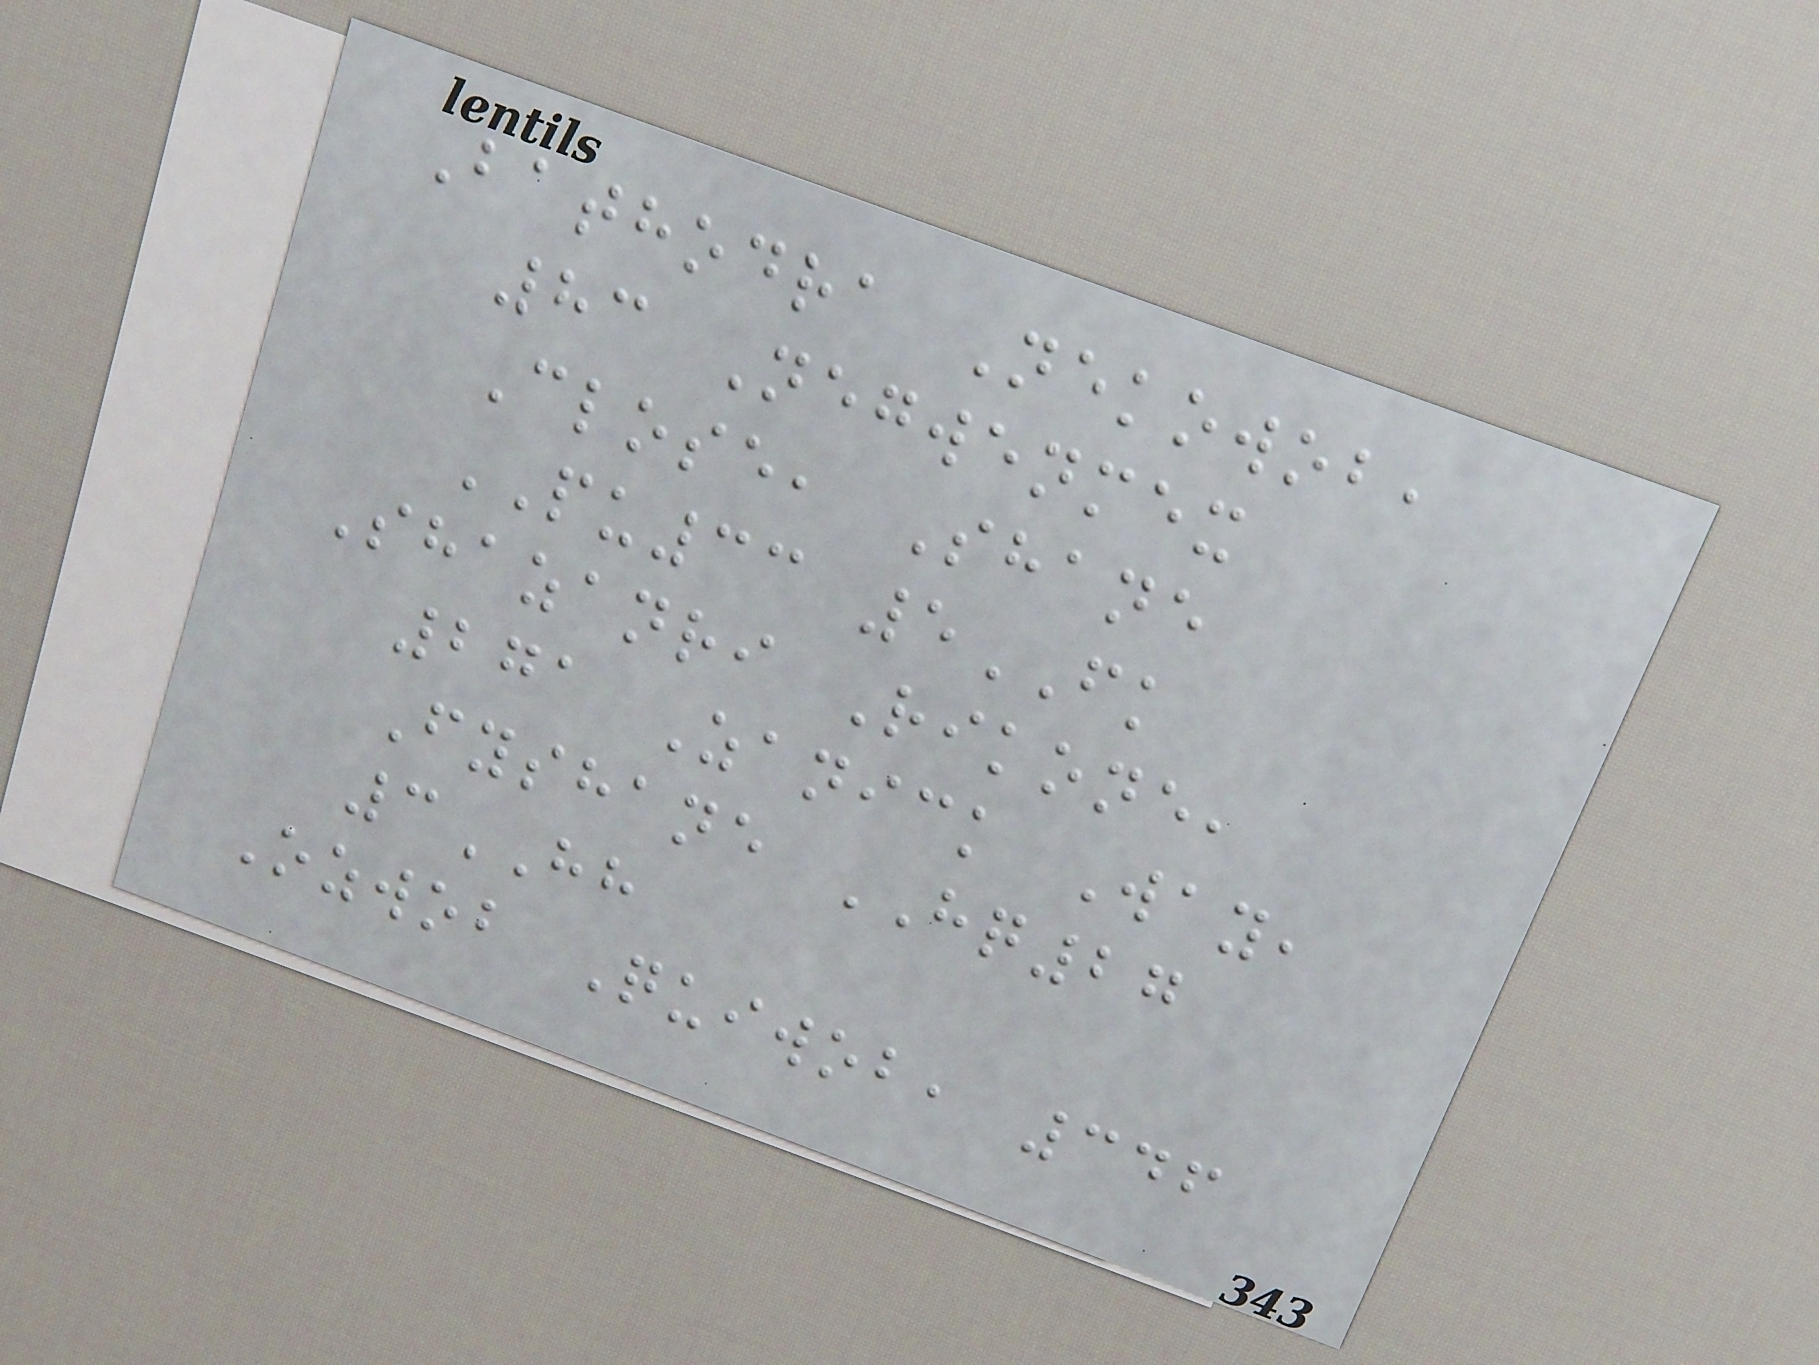Bathodra Nekowob,
83 Negwenmex
Close, Shane
PU33 5FK
Shazanri Rikone,
271 Zanick Way,
Fyshane HQ27
3HH
Ozwob Quiwob, 346
